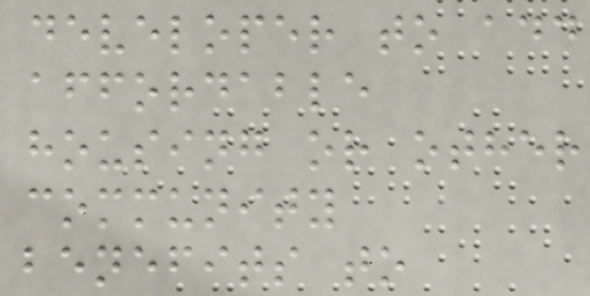developer to add
affordable
housing or other
community
benefits to
